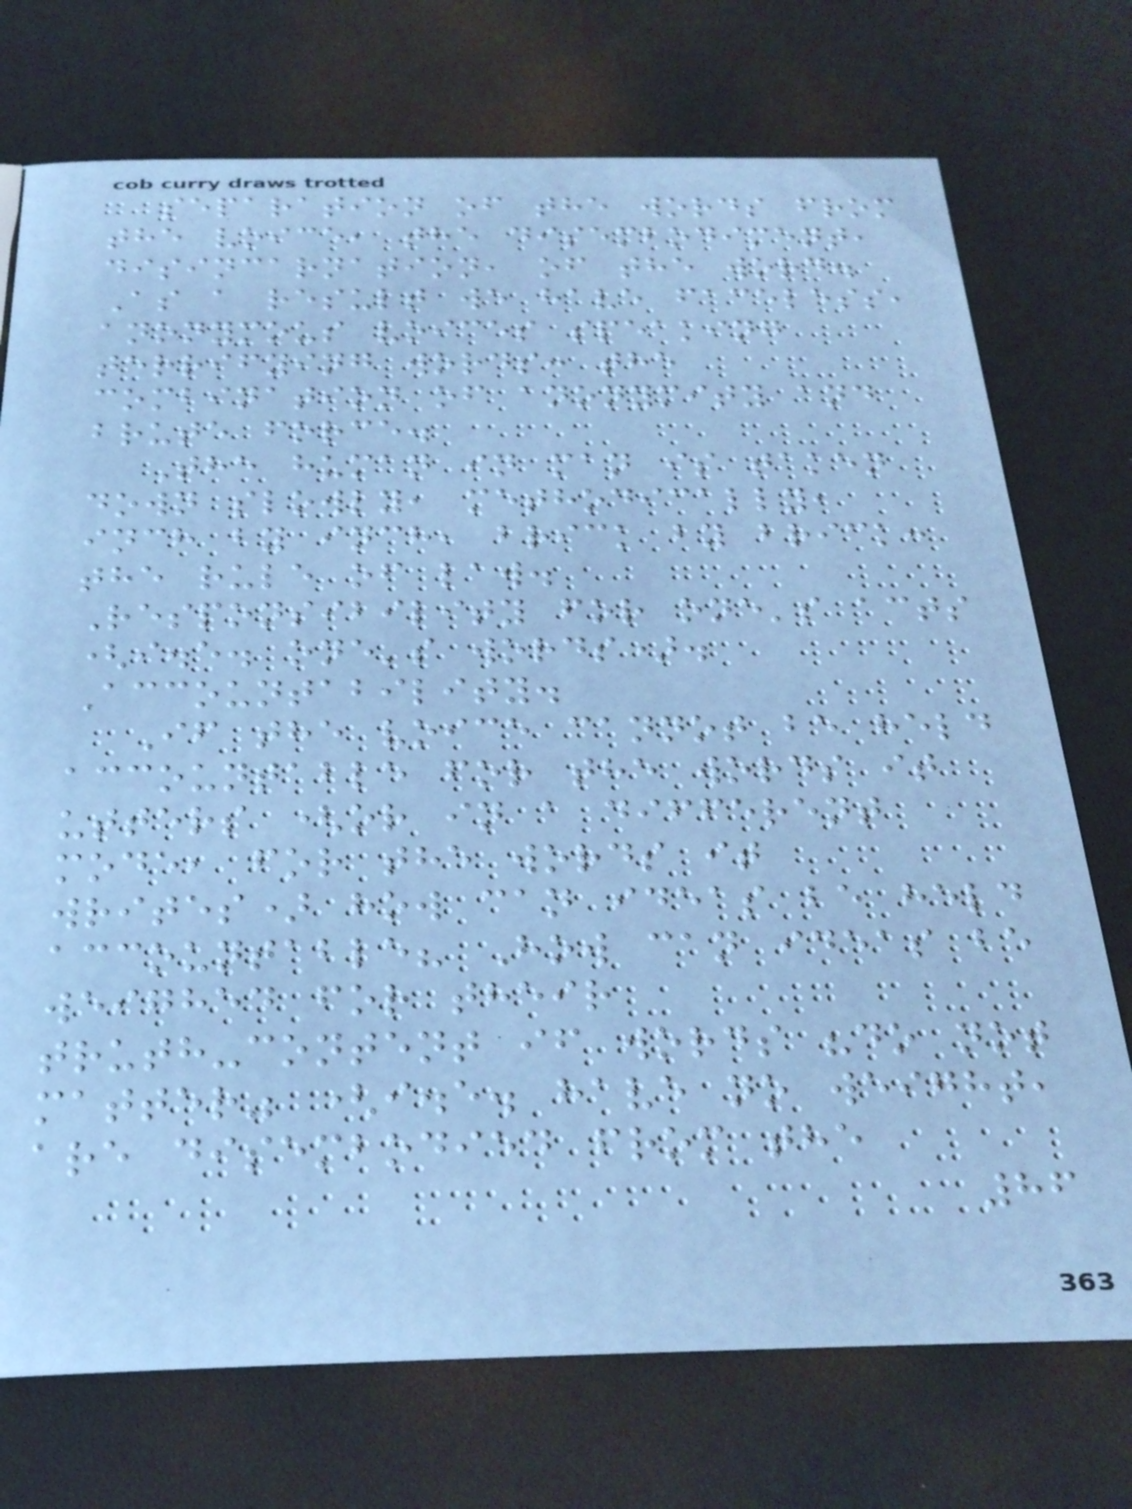separation of the words from
the voice, the disembodiment,
disincarnation, of the word.
As a result we have faceless,
anonymous voices speaking
terrifying words: the
combination of anonymity and
brute force.
The human in man is taken
down slowly, methodically,
inch by inch, brick by brick:
the rule of law.
Responsibility for one's acts
(i.e. one's words).
Accountability.
If the voice cannot be held
accountable for the words it
utters (or in a different
mode, for the words it
writes) how can ideas be held
accountable? How can ideas be
weighed for their
truth-content if words "do not
matter" (i.e. have no weight,
are disembodied from the
86
